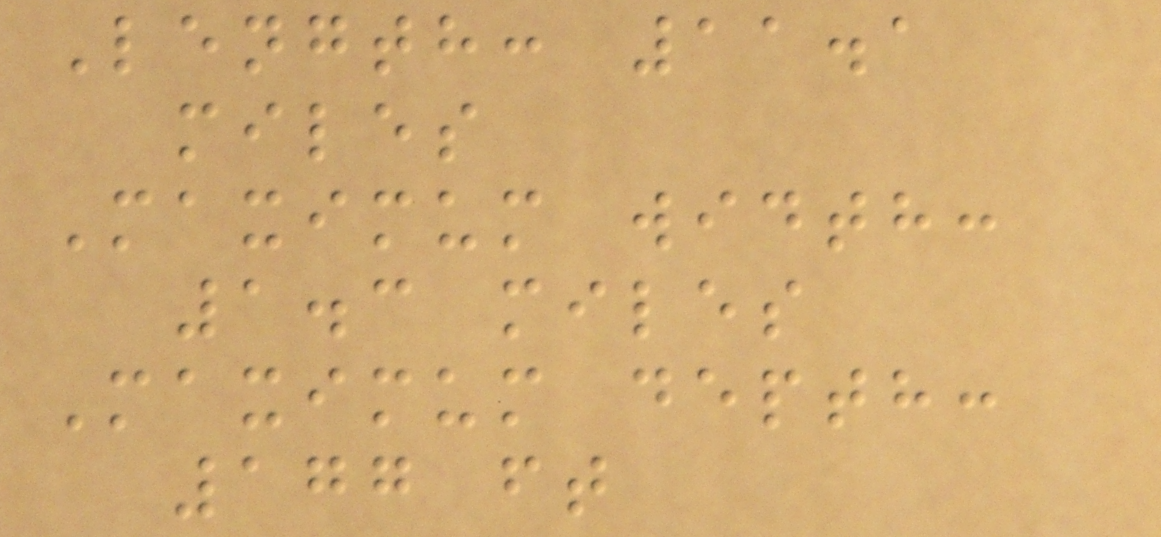Length: 11.1
miles
Maximum width:
1.3 miles
Maximum depth:
177 ft
